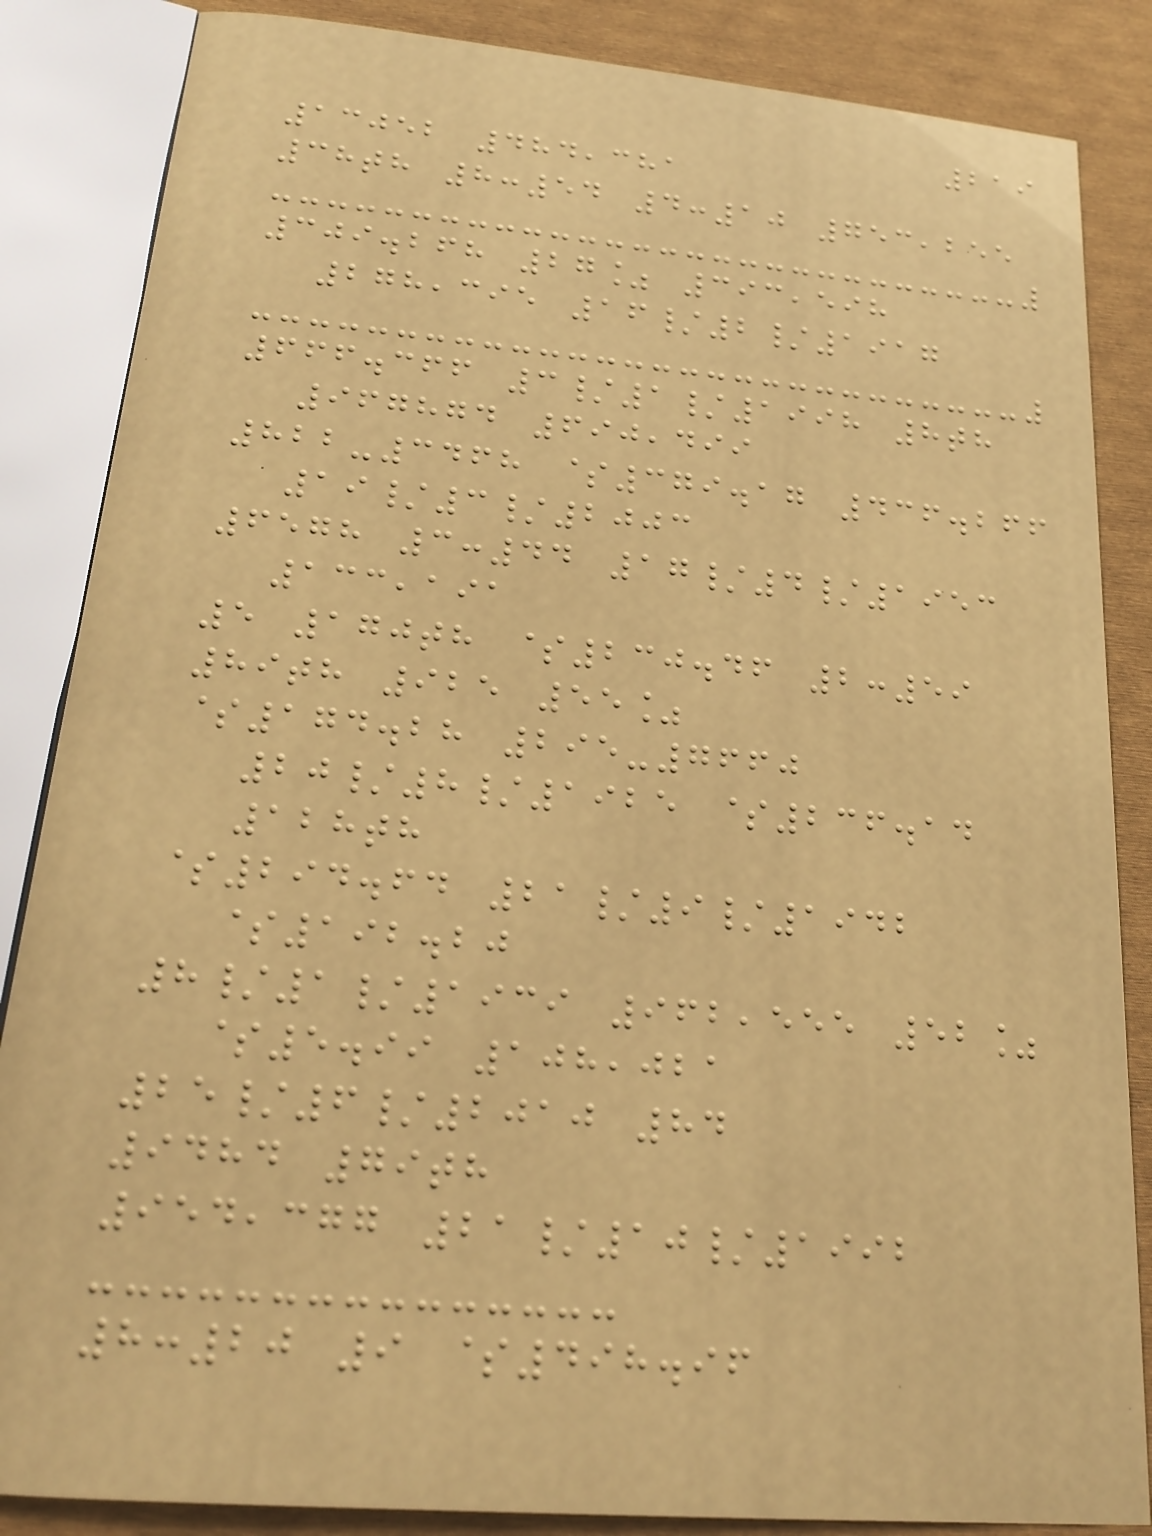219
13052 484,381
38th 8:54 4:10 753,255
309.268 27% 393,598
278,395 16/2/1917
666.366 3/1/1998 8th
967874 690,499
822-3468 $379.17 436.266
19/3/2003
6578 3:44 17/4/1953
133,191
5 170th $230.46 2:59
89th 925 55%
$174.28 295-7660
20/8/1925 $236.14
128th
$294.64 21/9/1942
$192.20
8/1/1939 962,555 52%
$5.99 108,021
25/6/2010 84
9484 79th
954,377 21/10/1992
8:20 9 $498.96
